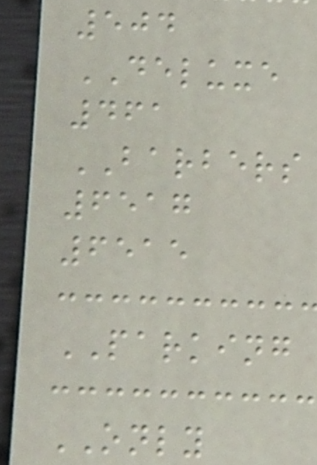504
DELUXE
461
BARBERS
6517
6515
PARKING
ONLY
